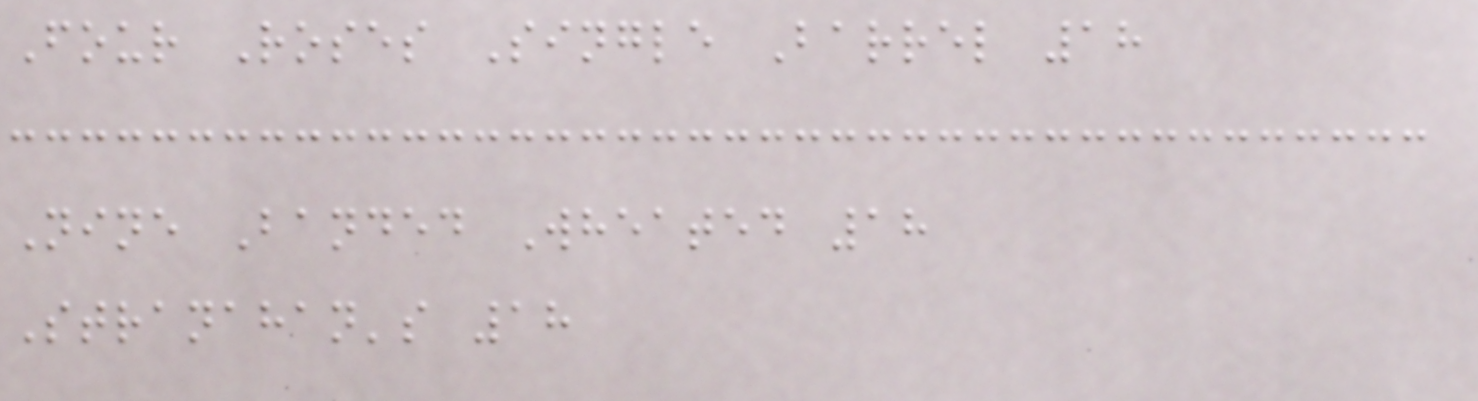Four Roses Single Barrel 18
Nine Banded Wheated 18
Stranahan's 18
